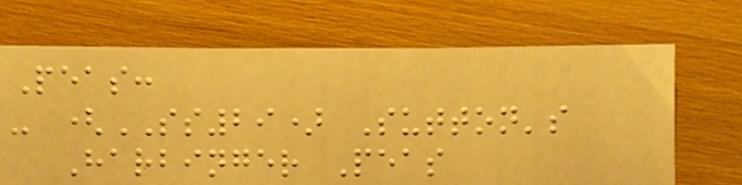Peas:
- (SS29) Sutton's
Harbinger Peas
